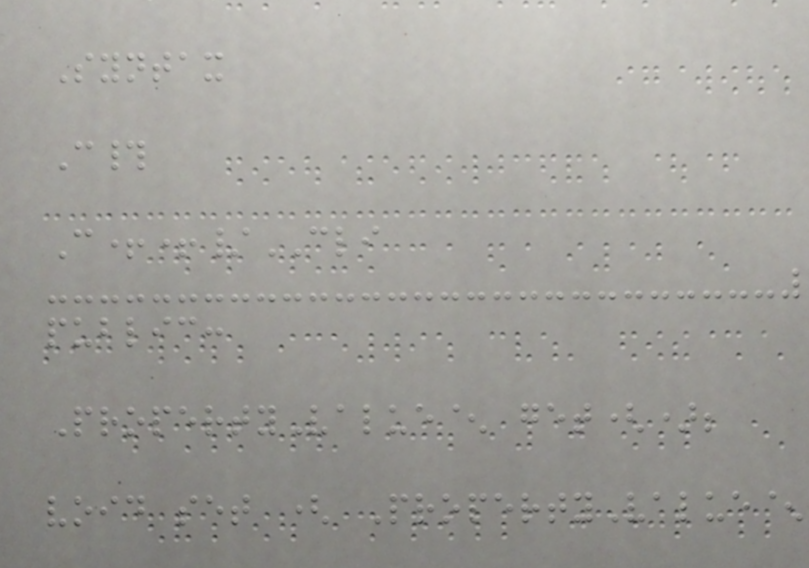Syntax
C#
C++/CLI
public:
PropertyValue^ get();
void set ( PropertyValue^
